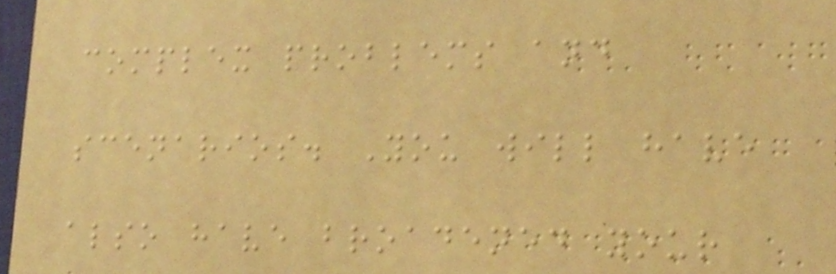complex problems and
scenarios. You will have
also have broadened your
